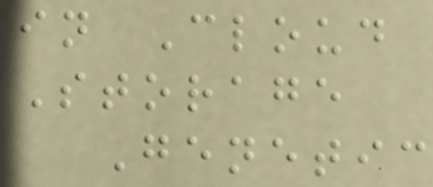in Cloud
Storage
Genetic
